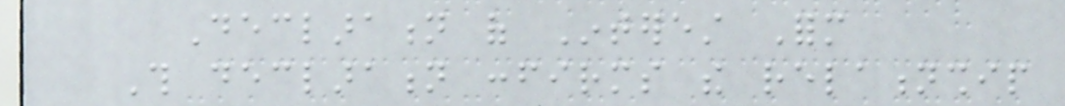Declaration of Interest Form
This declaration confirms the relationship
